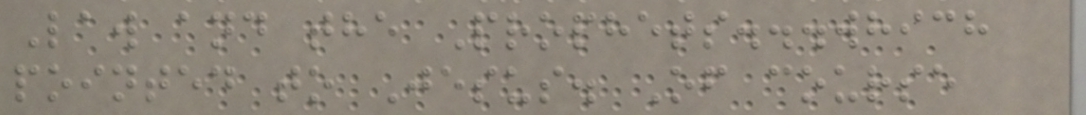Law and the Prophets...which
pointed to Jesus. Of course
